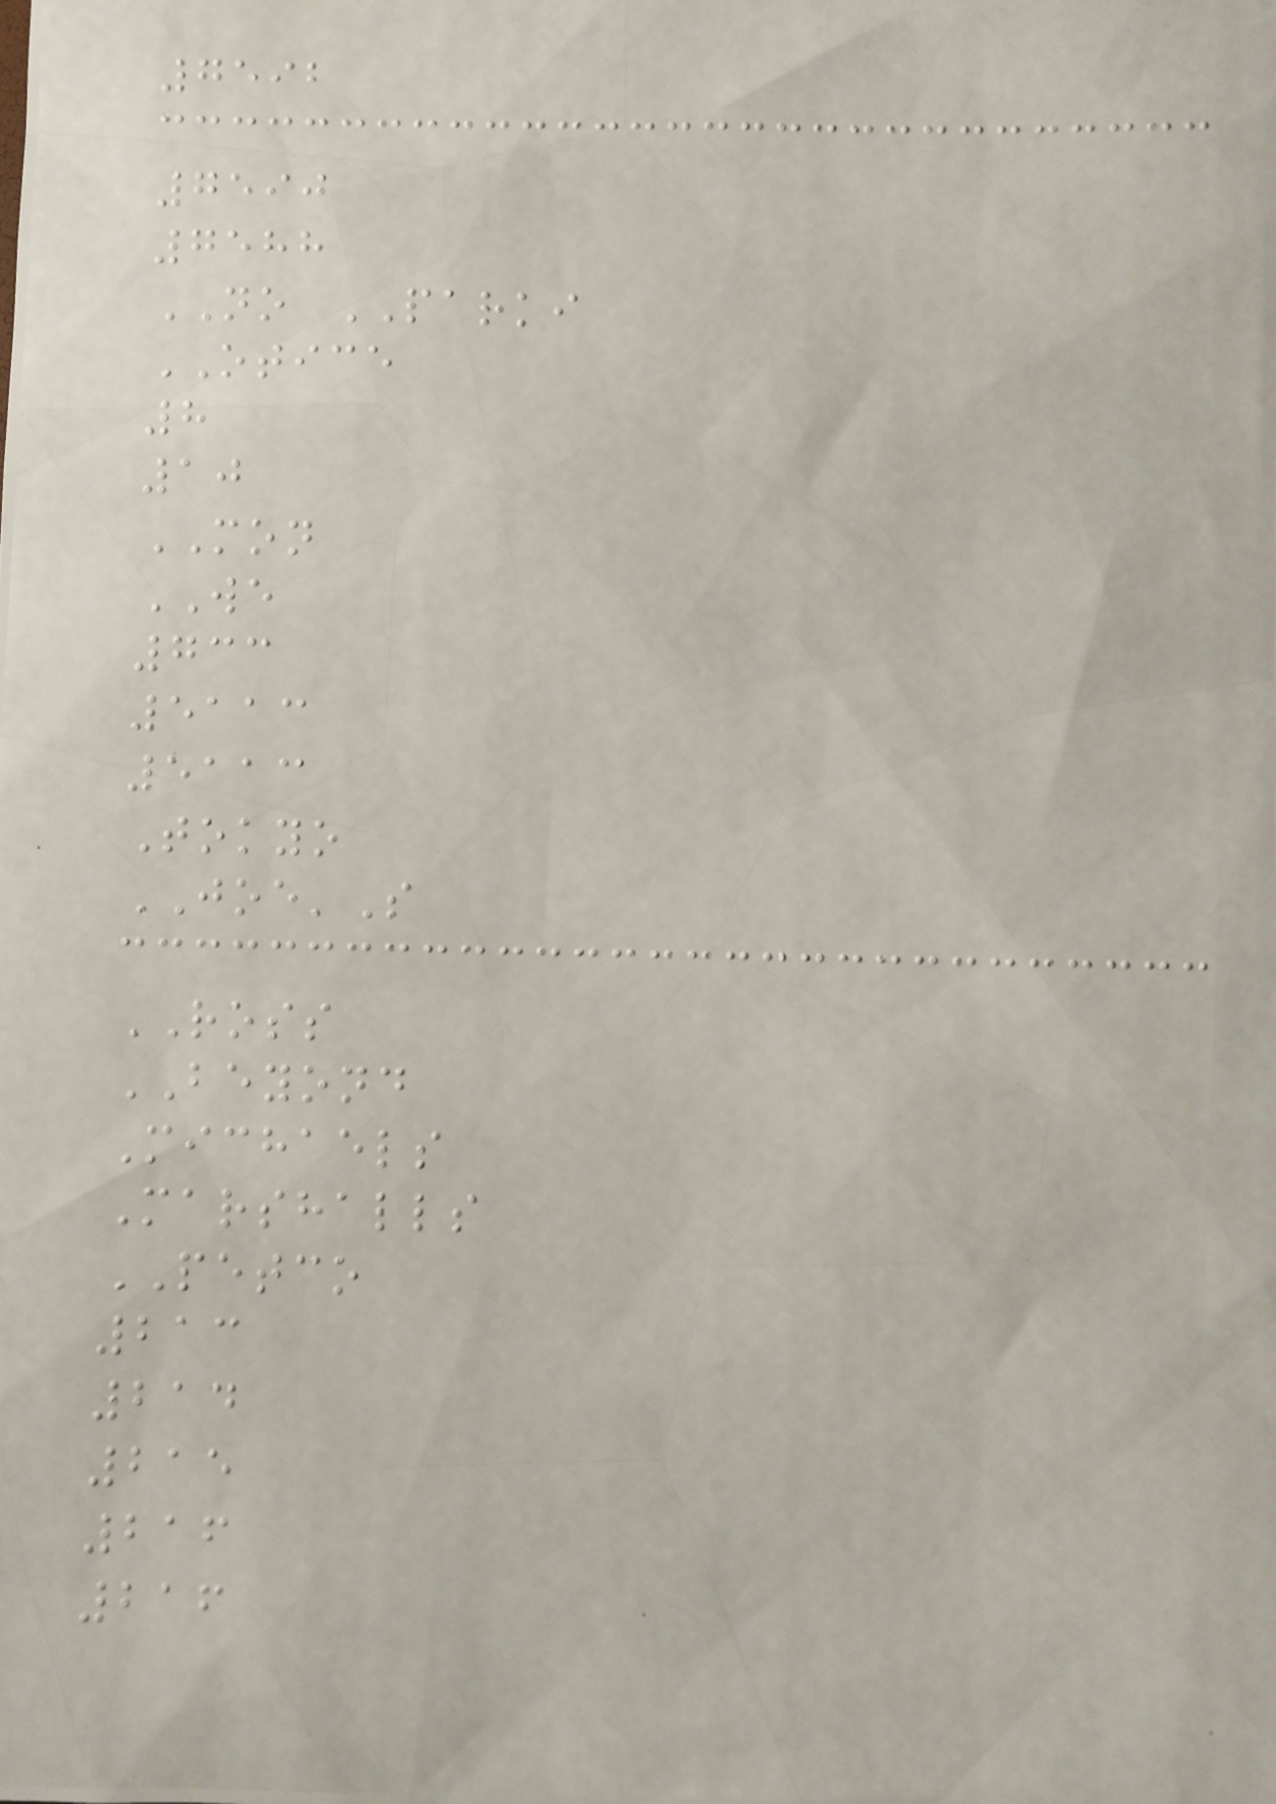7592
7590
7588
NO PARKI
OTICE
8
10
MON
WE
733
5113
5113
Tokyo
JOE'S
ROSS
BEYOND
Michaels
Marshalls
PETCO
213
214
215
216
216
